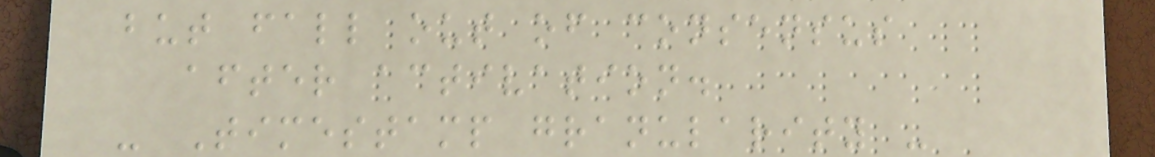but fall out of consensus
after activation.
- Timestamp granularity -
